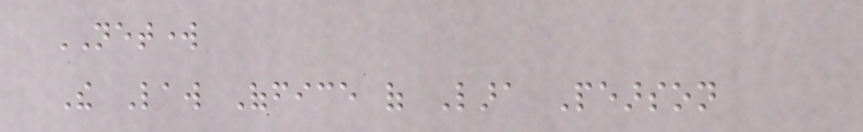NETWORK
The Law Office of Lara Pearson
